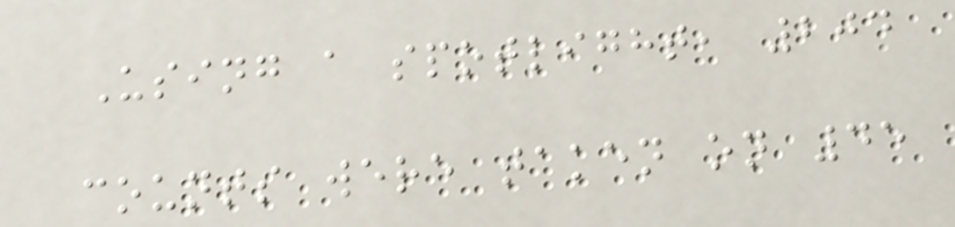Using a spotlight, 204
counts were taken on 45
